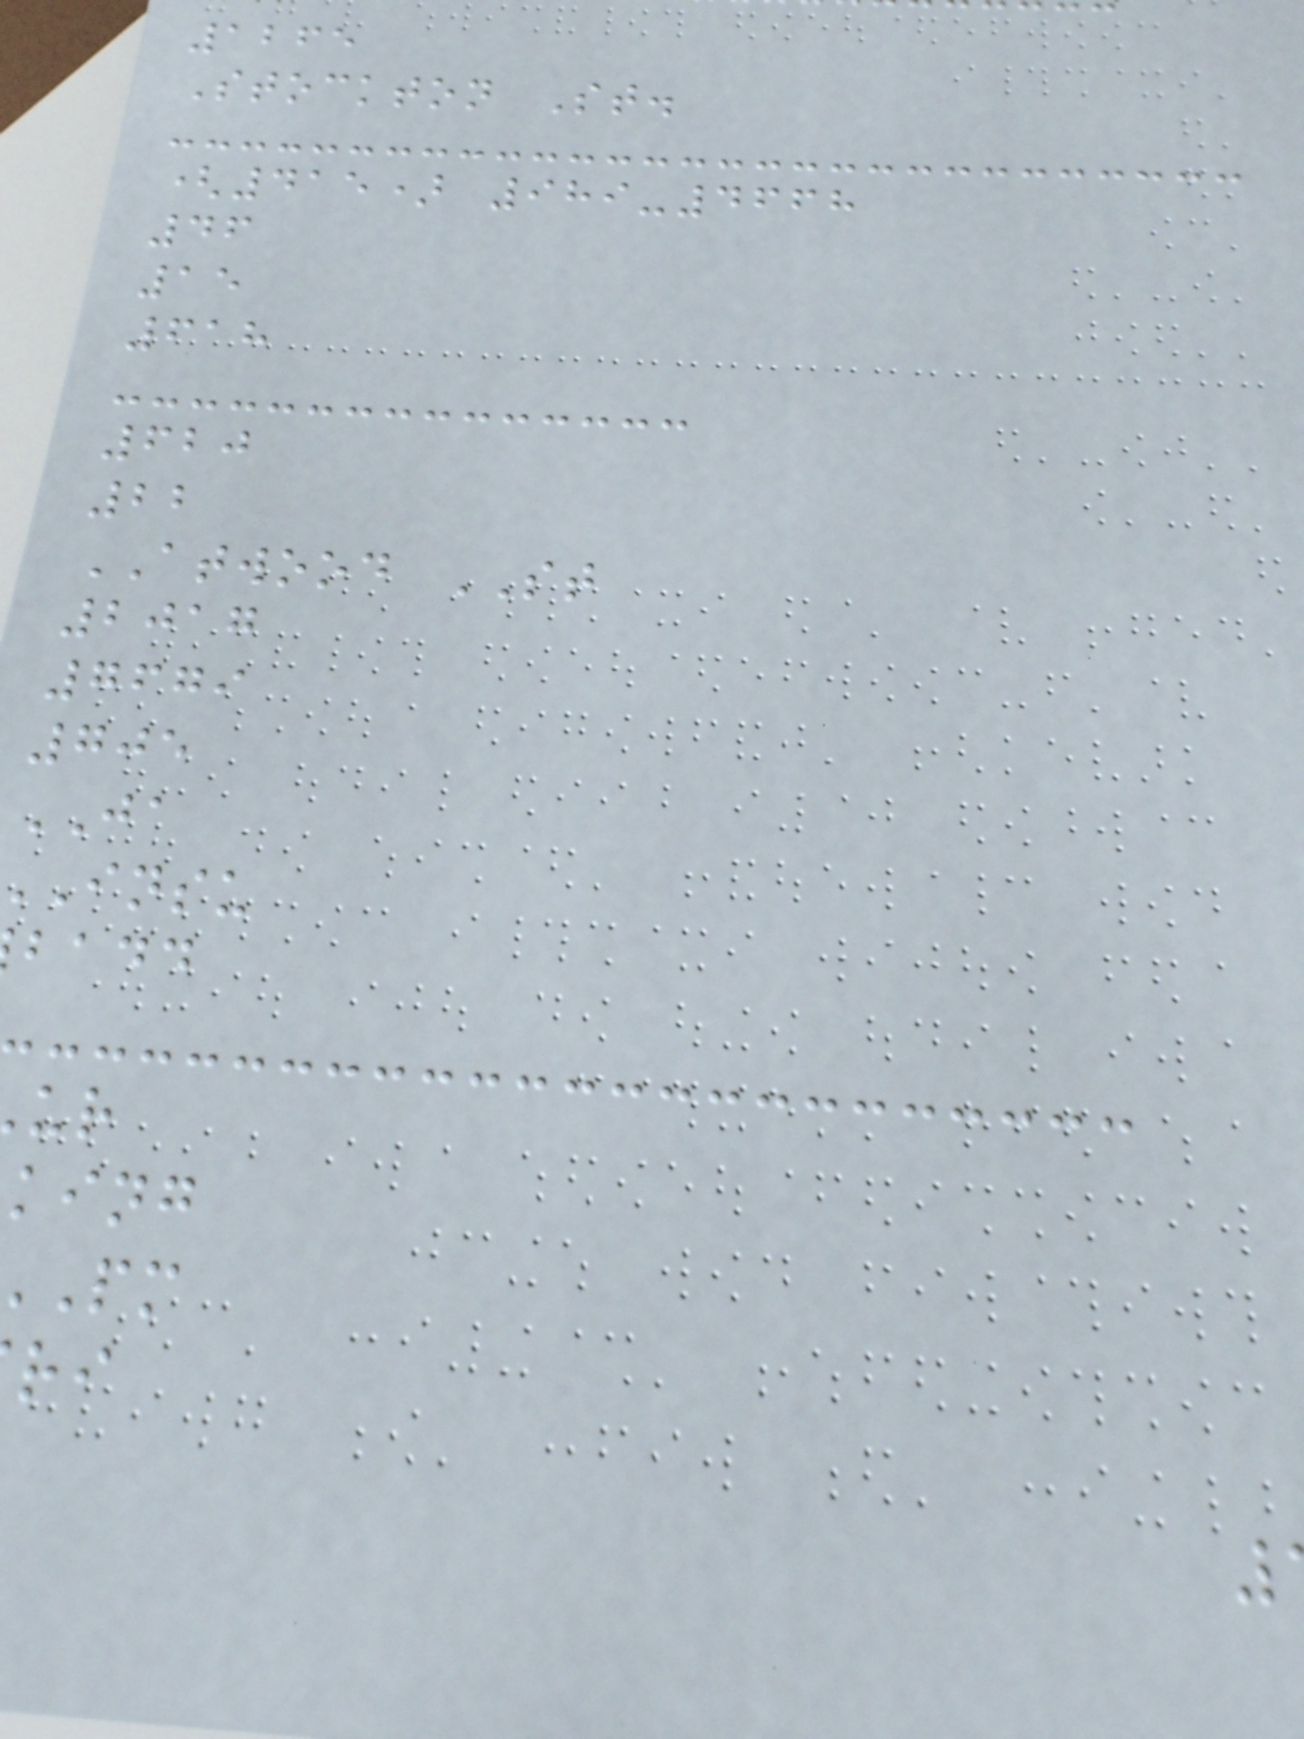1265
Stockton St.
(415) 989-4668
46
15
618
620
22
ATWOOD ST
2017
7679
705
JA
insu
badd
king
